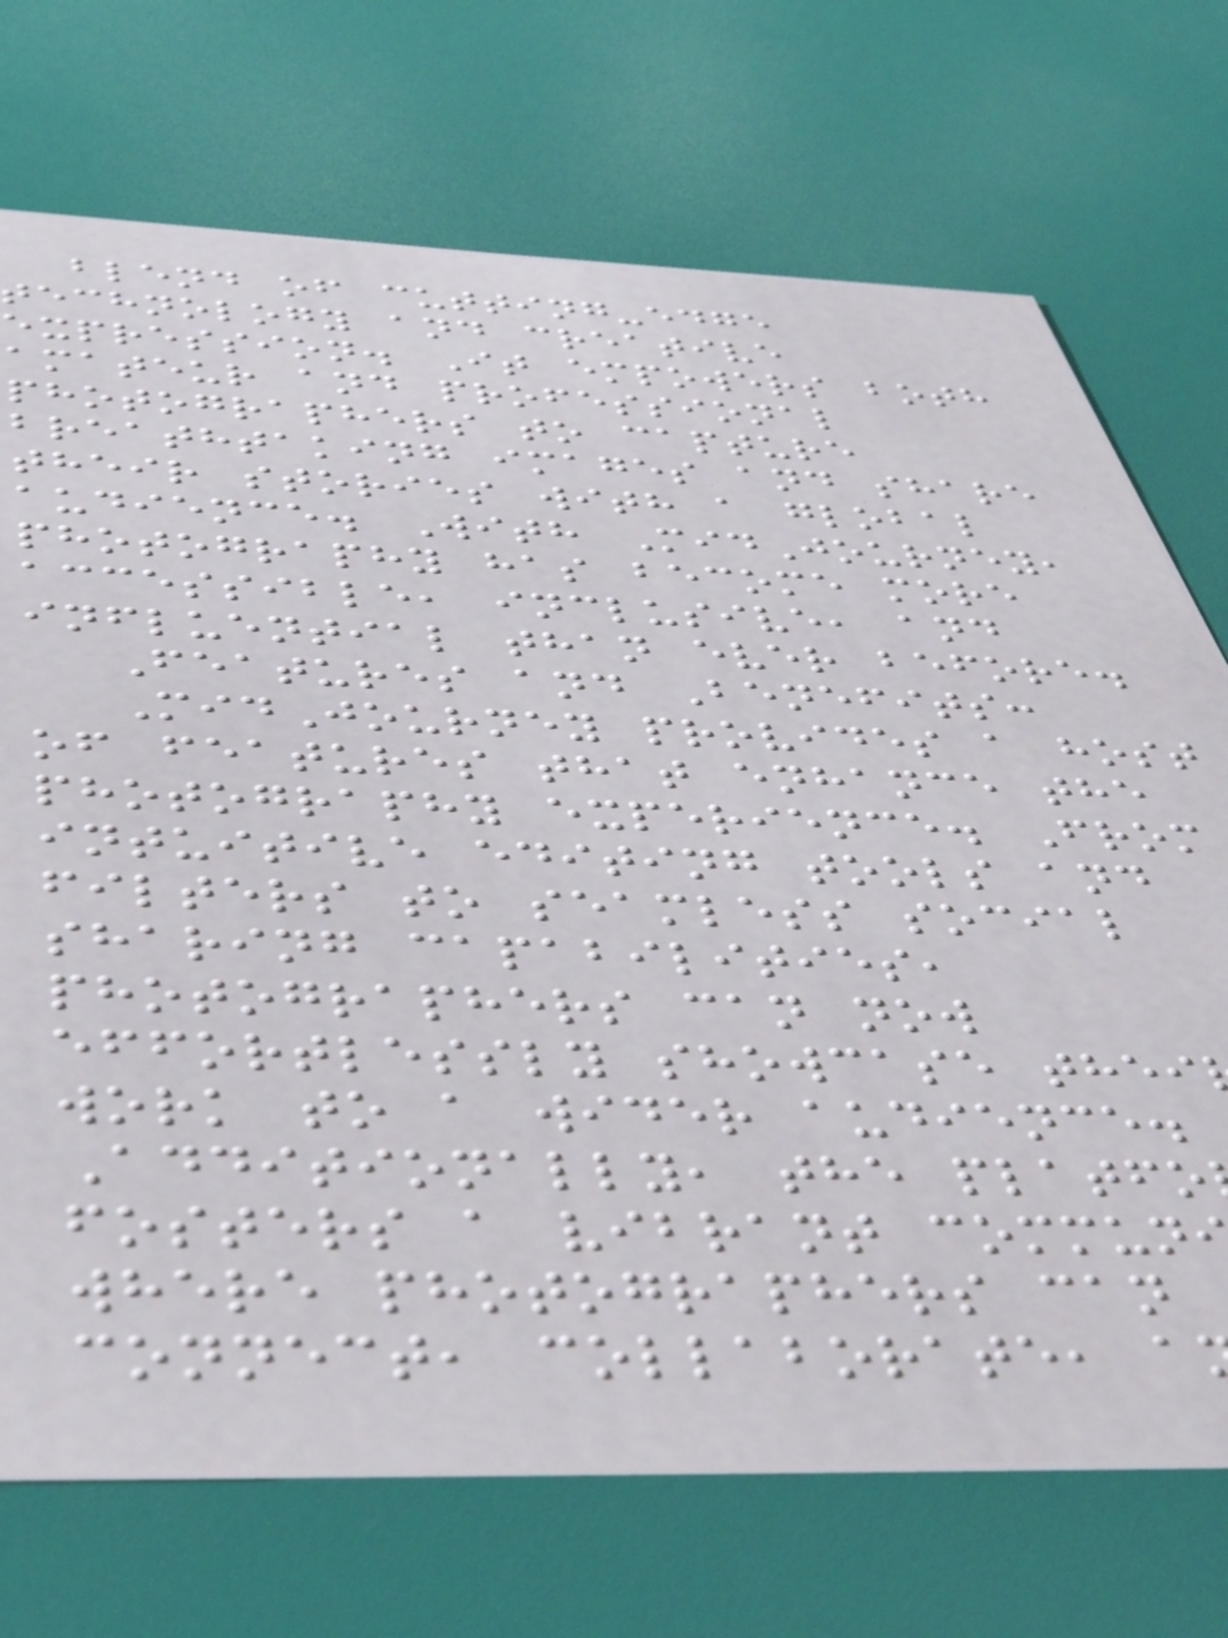blend of cutting-edge
technology and creative
expression. It empowers both
amateur and professional
photographers to capture
breathtaking images and share
their stories with a global
audience. With MidJourney,
photography has become more
accessible, inclusive, and
influential than ever before.
Features and Benefits:
MidJourney provides a host
of features that enhance the
photography experience. From
intuitive editing tools and
filters to seamless social
sharing capabilities,
photographers can now
effortlessly showcase thei
work to a wider audience.
Additionally, the platfo
fosters a vibrant commun
where photographers can
connect, collaborate, a
